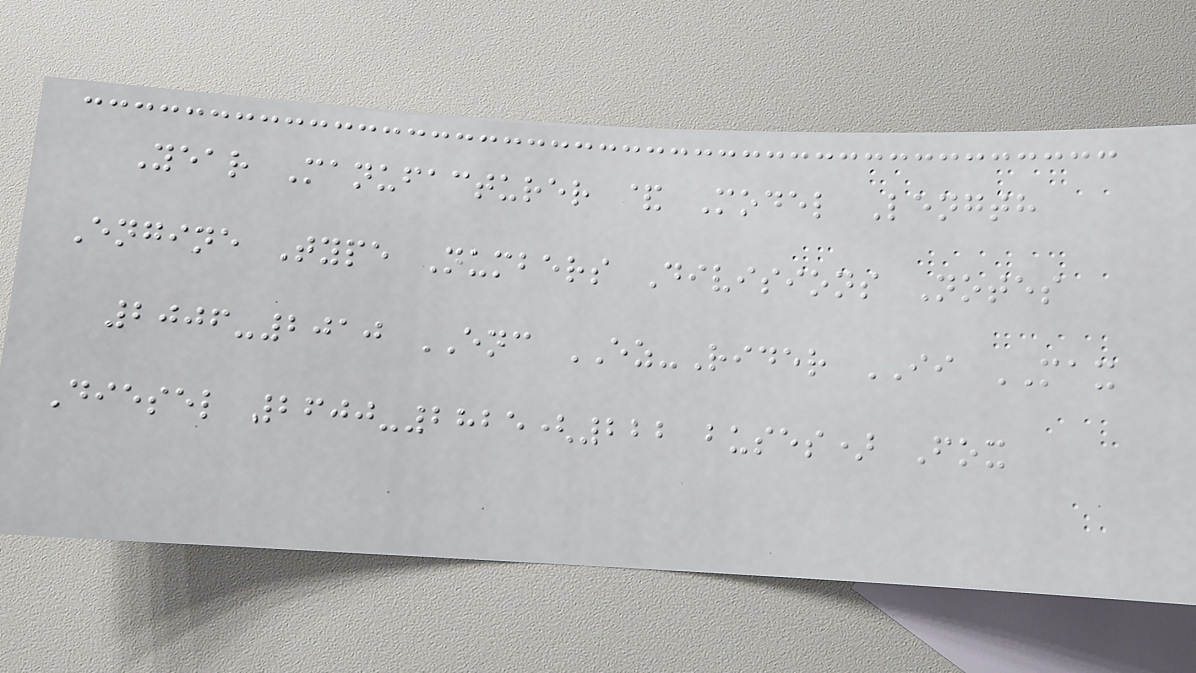Year Manufacturer & Model Length
Engine Type Numbers Divisions Notes
2006-2010 ENC EZ-Rider II MAX
Diesel 2600-2825(222 buses) Fox
